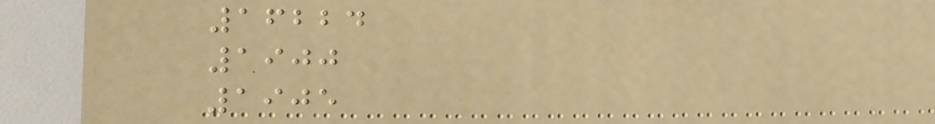16224
1900
1905
